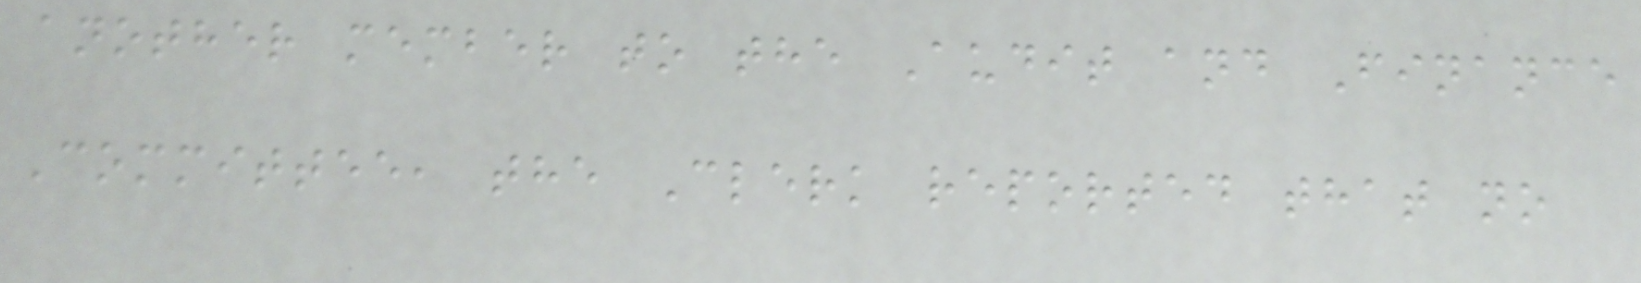another member to the Audit and Finance
Committee, the Clerk reported that no
